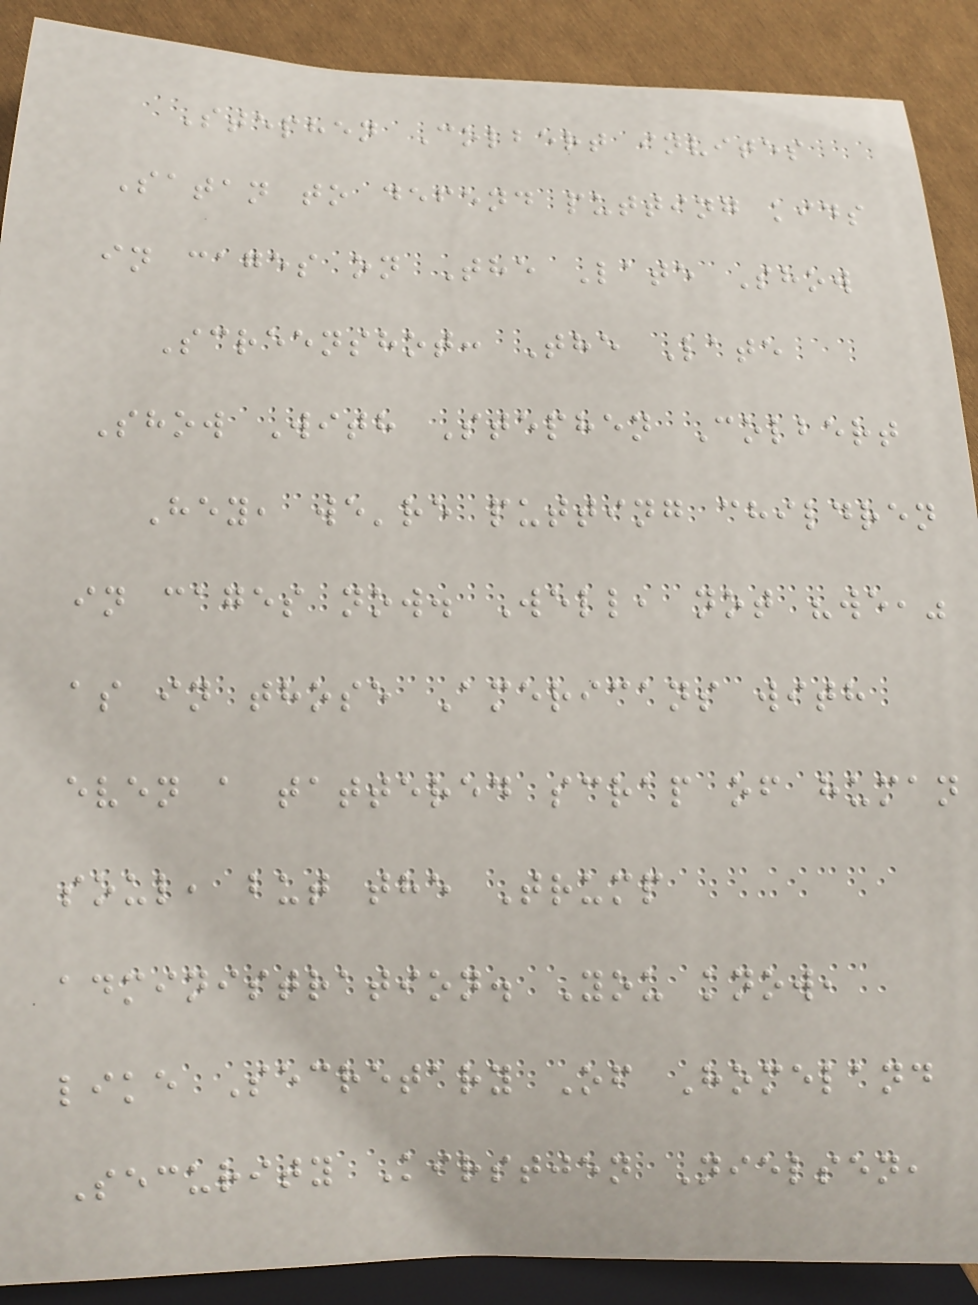Stephen Colbert invites
Satan to defend putting kids
in cages on The Late Show
Screenshot: The Late
Show With Stephen Colbert
Hey, we're putting children
in cages now. Well, not "we,"
as in those Americans with
even a tattered scrap of human
soul, but the Trump
administration. You know,
like Secretary Of Homeland
Security Kirstjen Nielsen,
